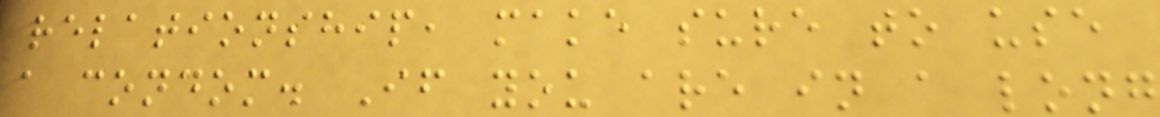relationship, make sure to use
a condom. If you are in a long
